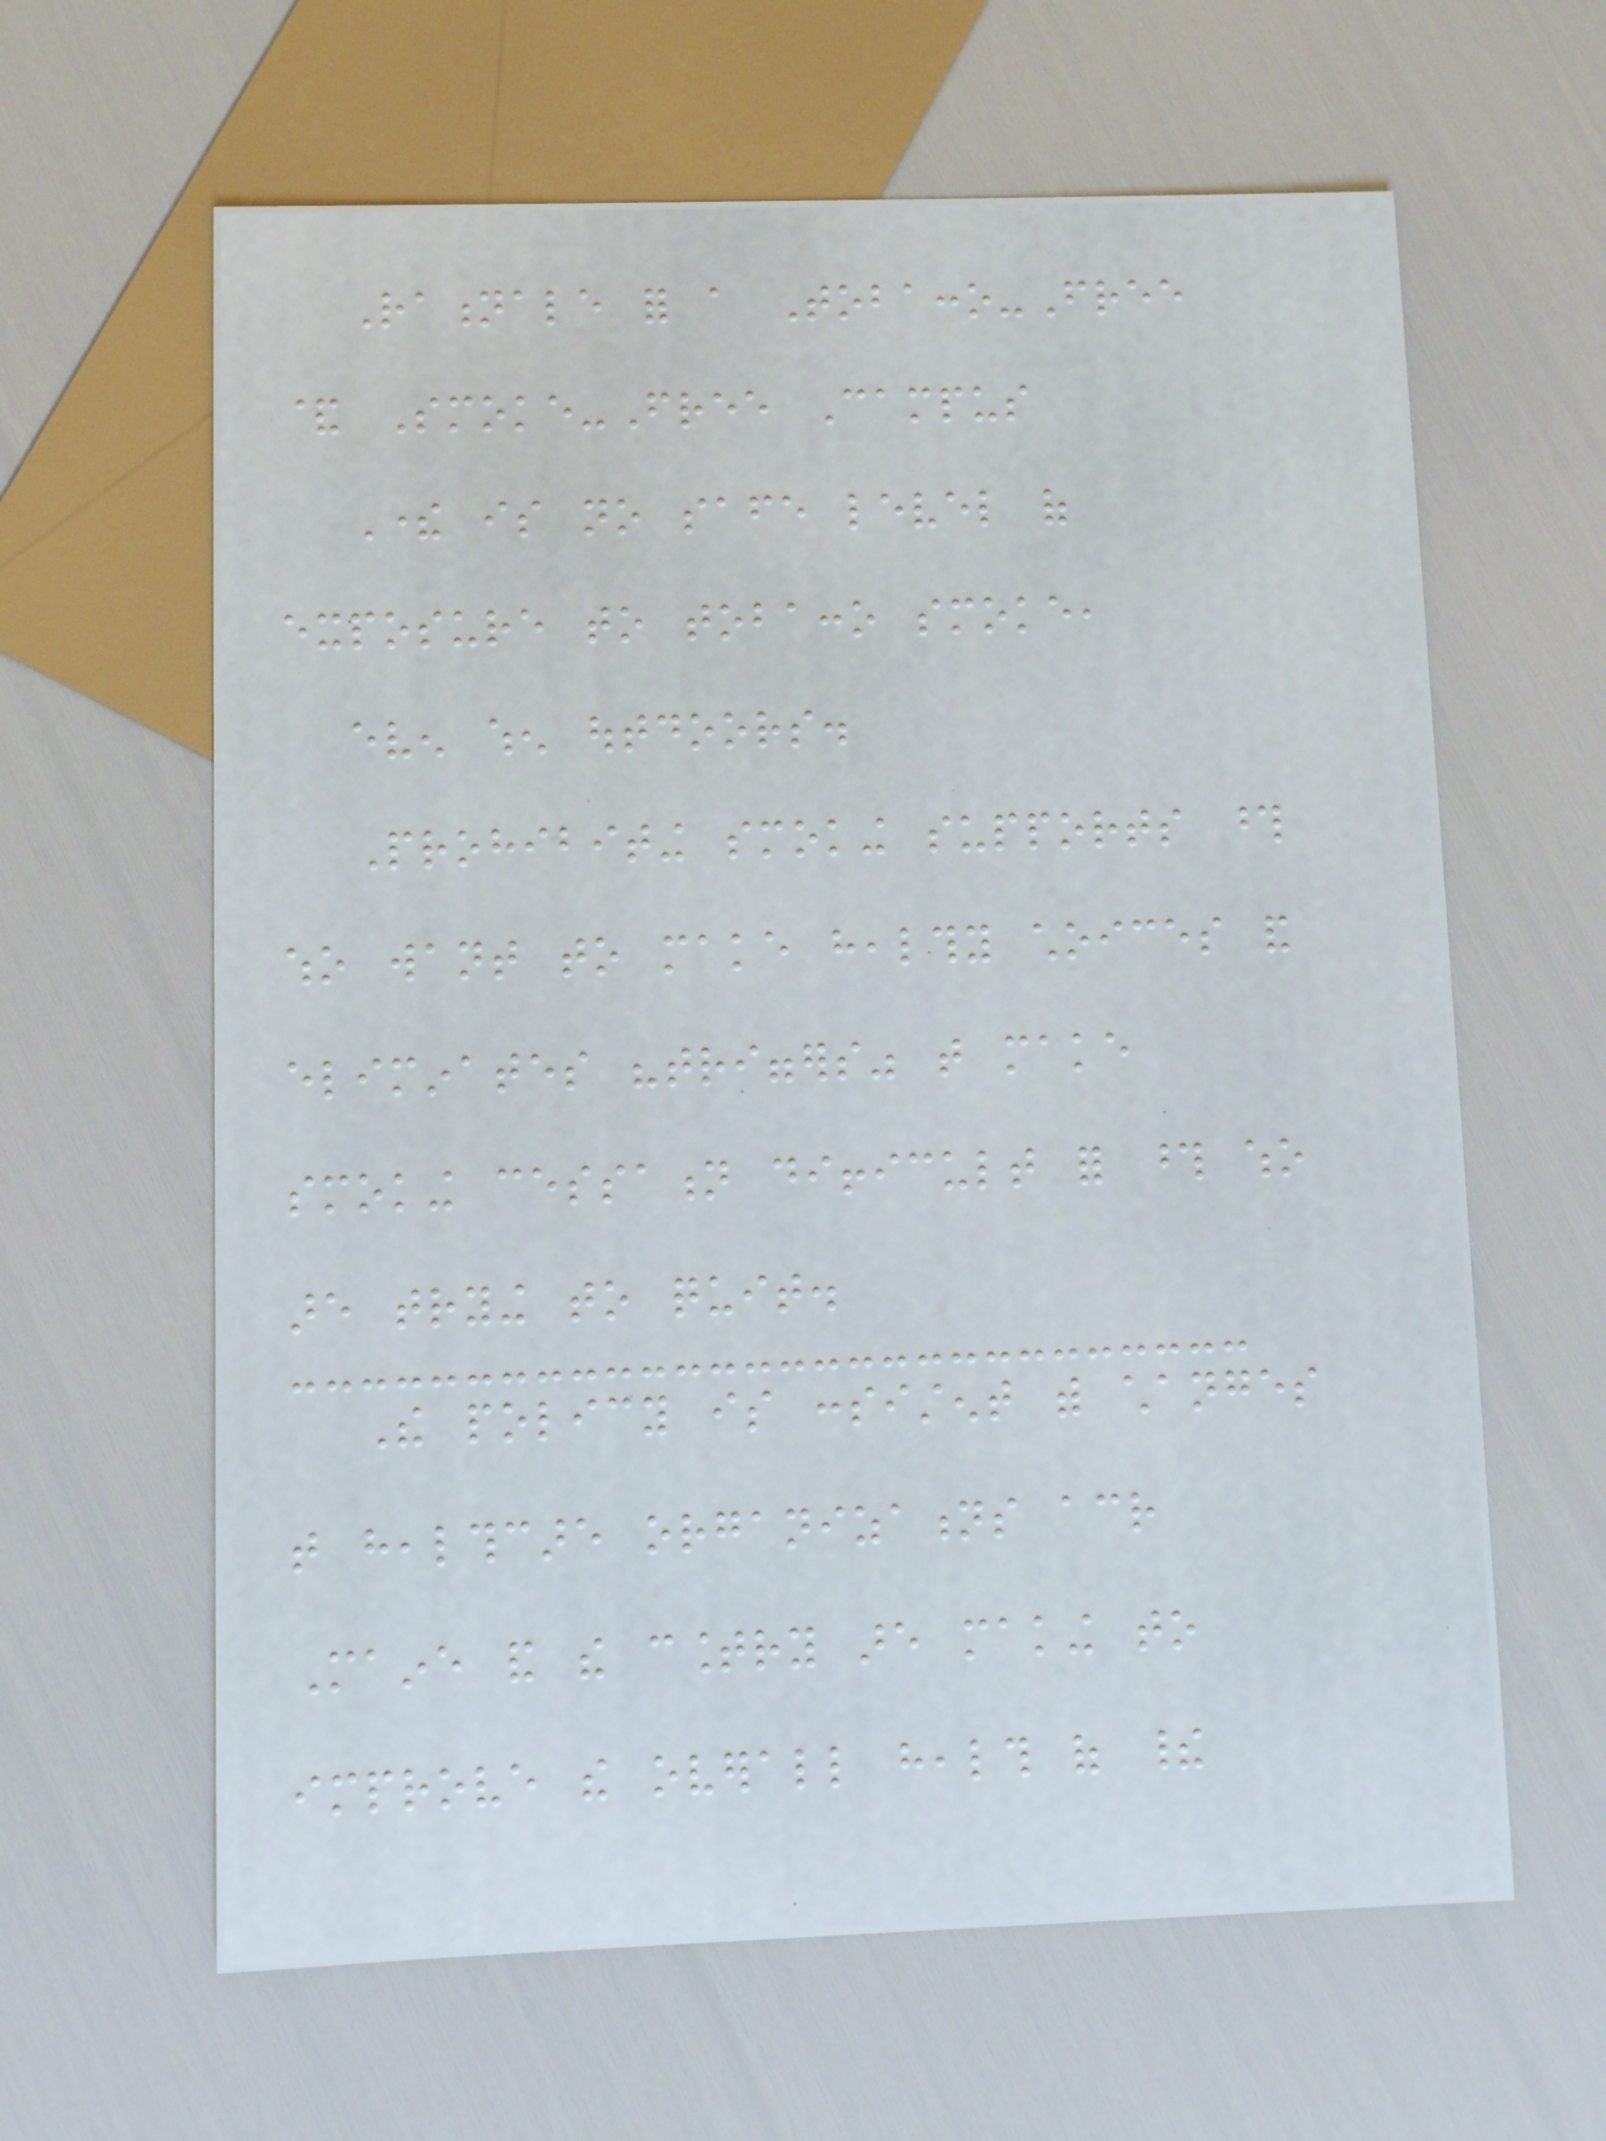Rationale for a Tobacco-Free
& Smoke-Free Campus
There is no safe level of
exposure to tobacco smoke,
even when outdoors.
Prohibiting smoking supports those
who want to make healthy choices and
eliminates "triggers" that make
smoking cessation difficult for those who
are trying to quit.
The policy is consistent with changes
that healthcare organizations across
Maine and the country are making to
improve the overall health of their
